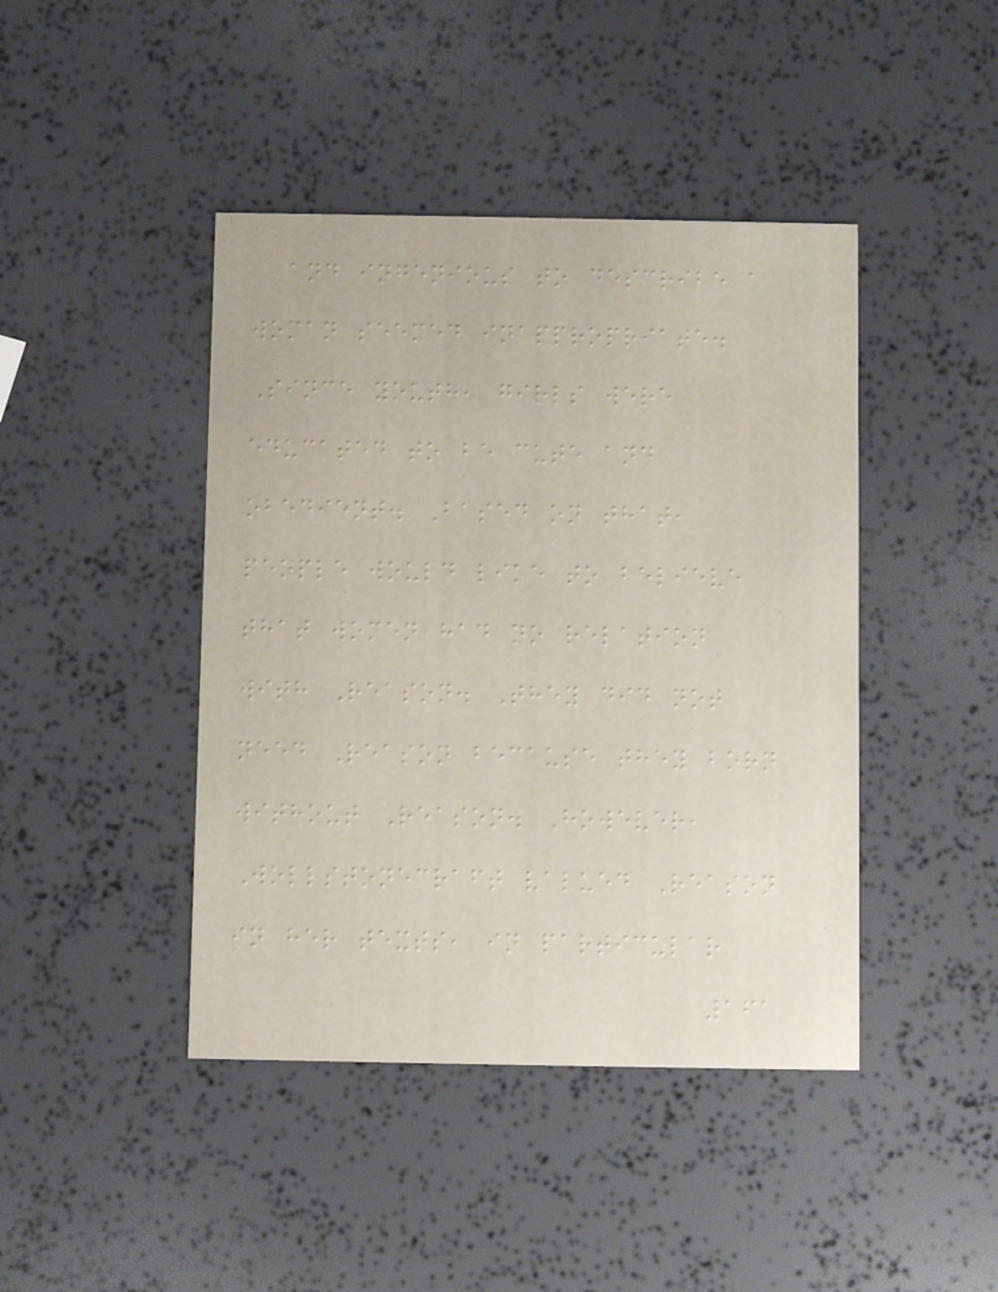and ingenious to describe a
woman seemed inappropriate.
Since youth, girls were
educated to be cute and
obedient. Based on that,
people would like to believe
that women had no relation
with Reason. They did not
need Reason because they born
without Reason. However,
Wollstonecraft valued Reason
in her texts, in particular
161
